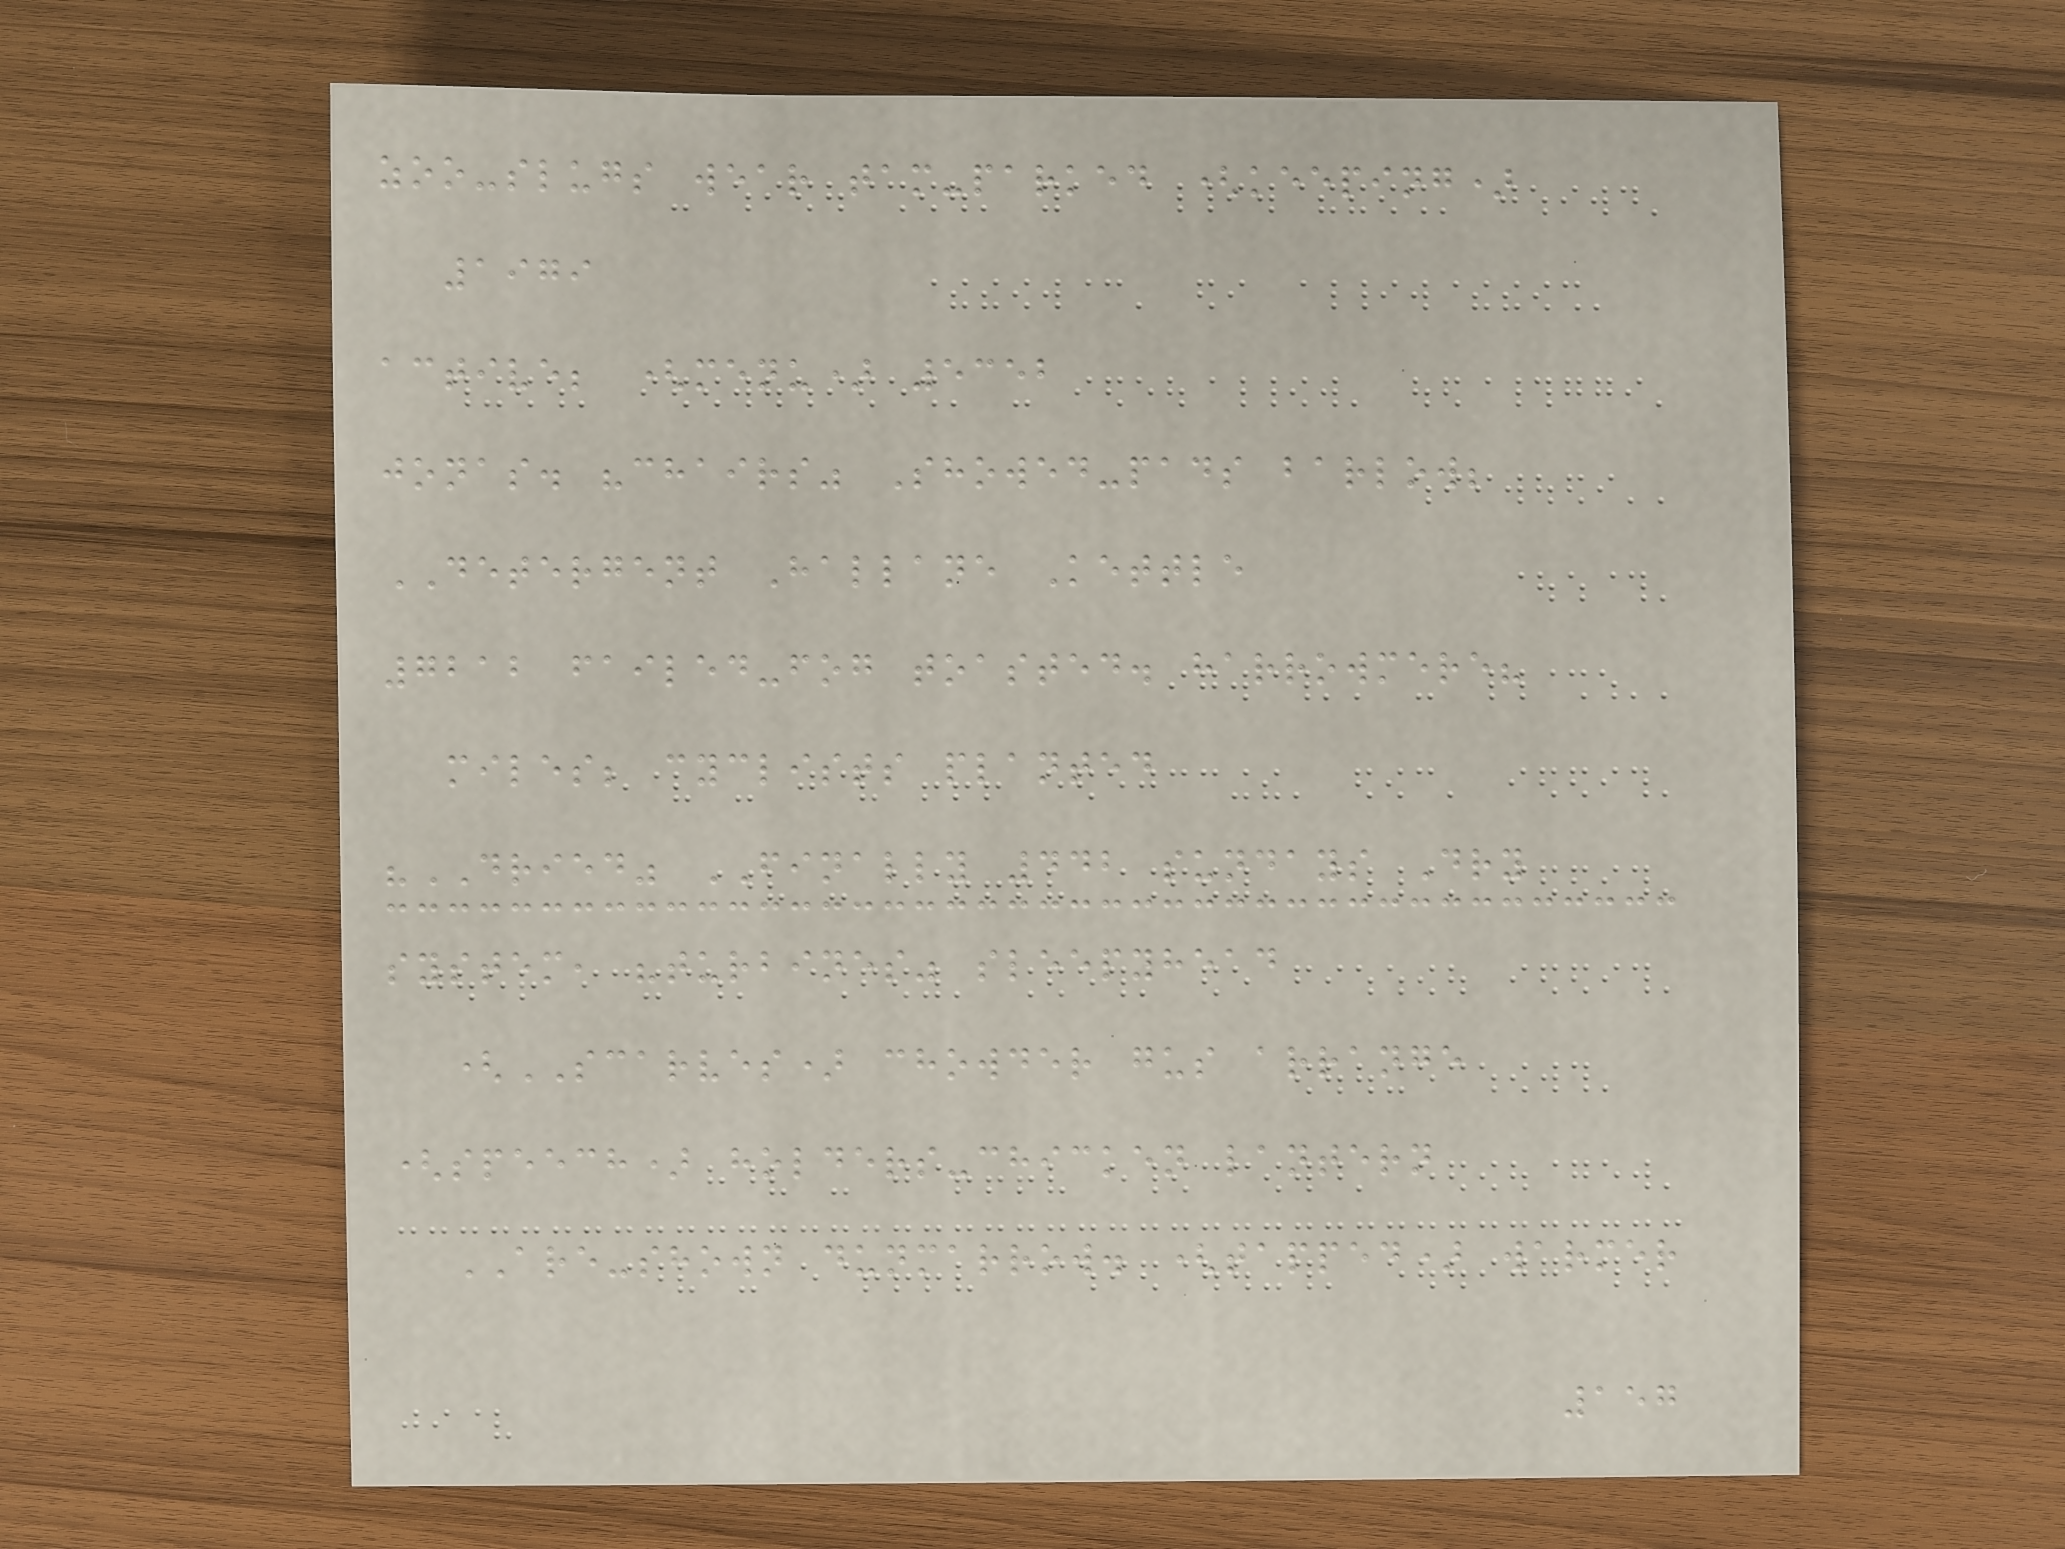zoo-slugs wear tam-parked (keeping)
1979
active; (menu) 5352
jonas. "chairs" Showed-pads barlow;
DETERGENT Hallane Kettle
7212 failed-fog toasted. harrowmere?
miles; cyclists planted
"DRIED" FINALLY 442 sundays Dry
system, "turbines" sleepyhead
(SCARVES) chowder gus arrange
(speech) holders-chicken lantern
ARE-shown dunmarrow. (tapped) warmer
157
